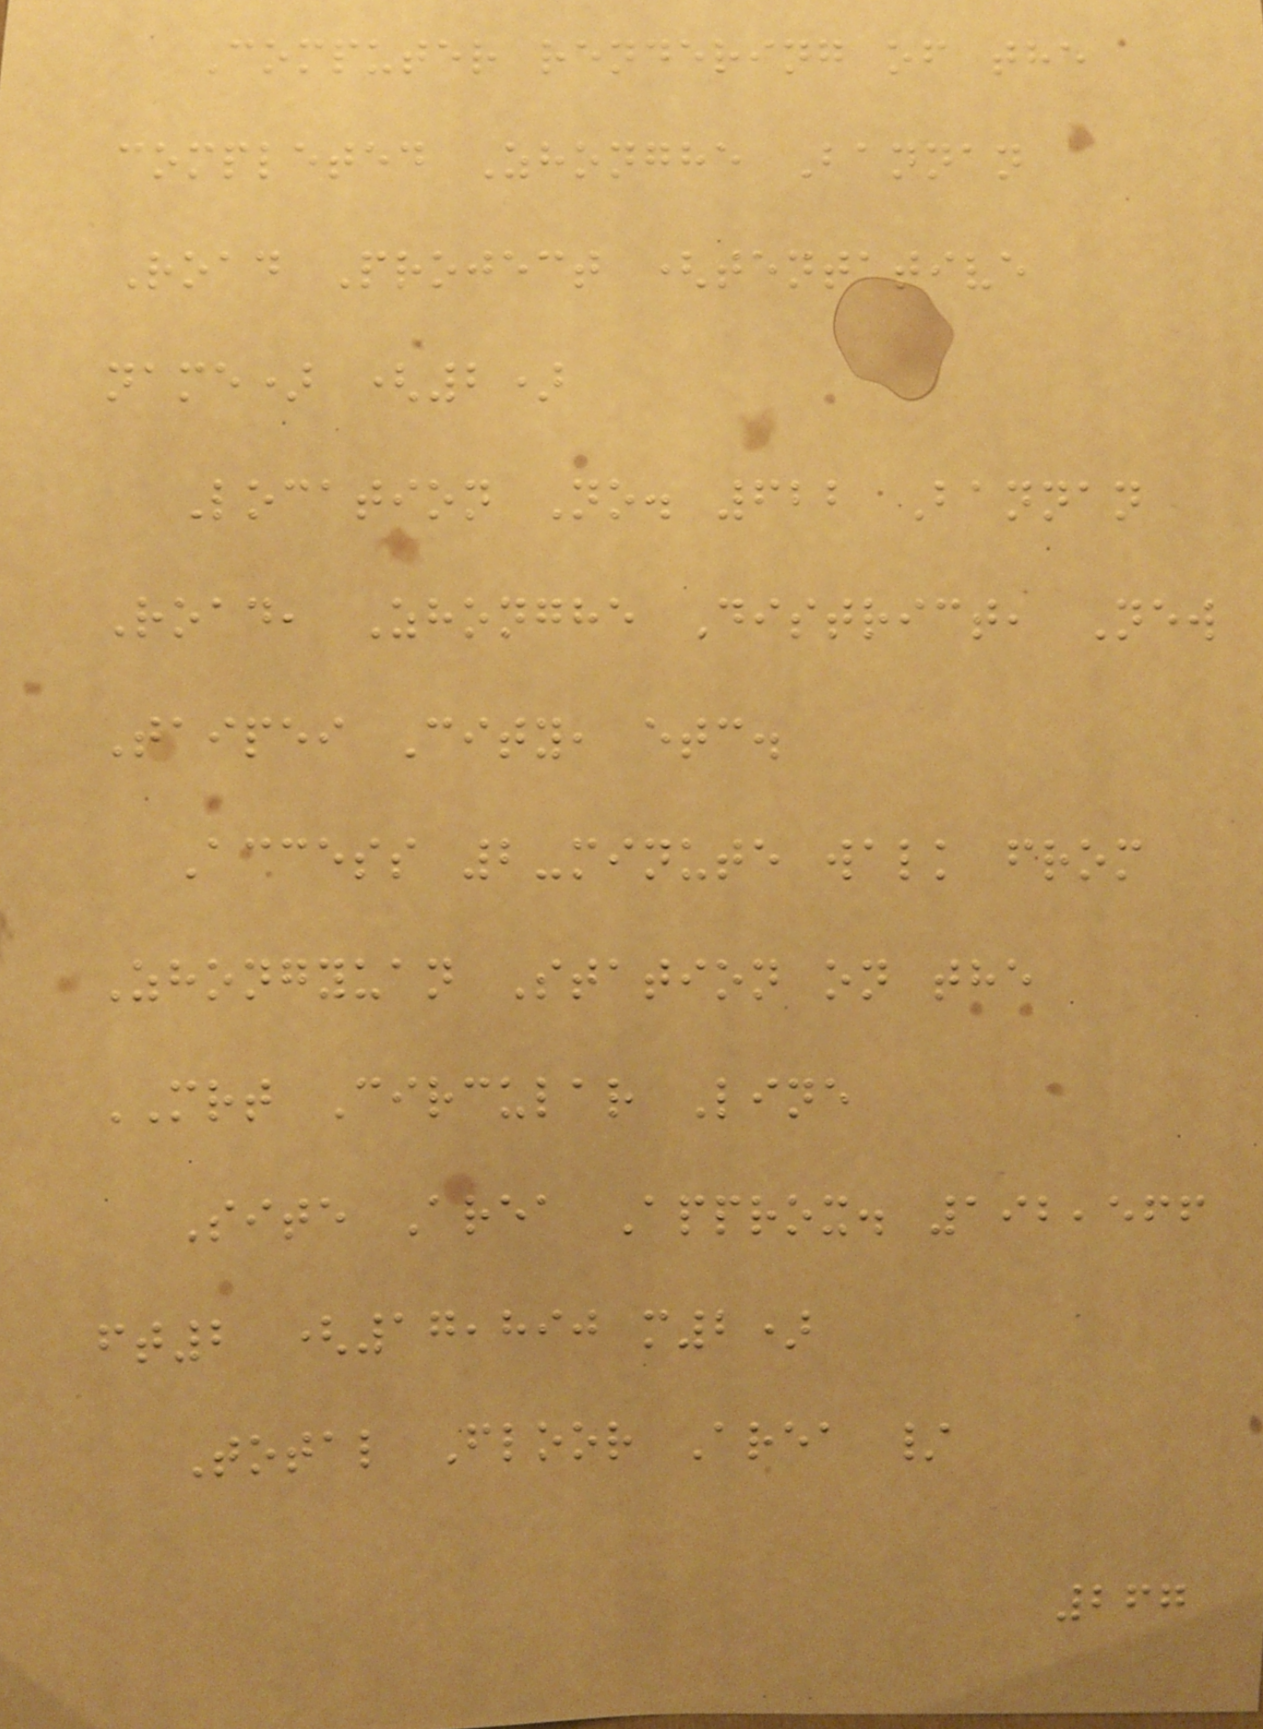Computer rendering of the
completed Zhonghe Bannan
Road Project (tentative
name) (2)
Location No. 622 Bannan
Road, Zhonghe District, New
Taipei City, etc.
Access 2-minute walk from
Zhongyuan Station on the
MRT Circular Line
Site Area Approx. 192,566
ft2 (17,890 m2)
Total Floor Area /
267
